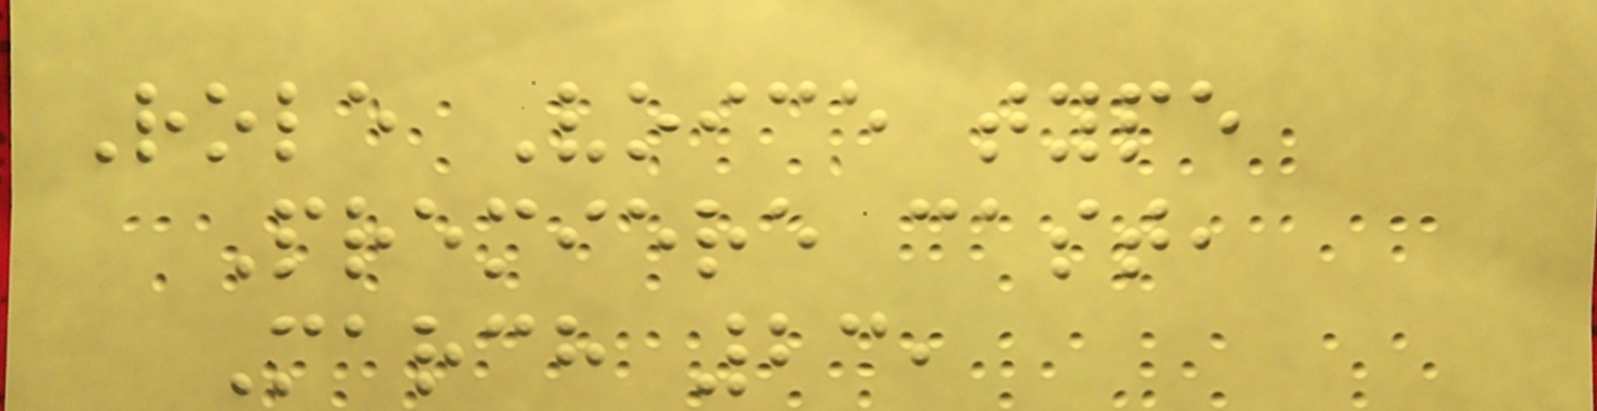Role Voice type
Premiere cast,
March 23,
